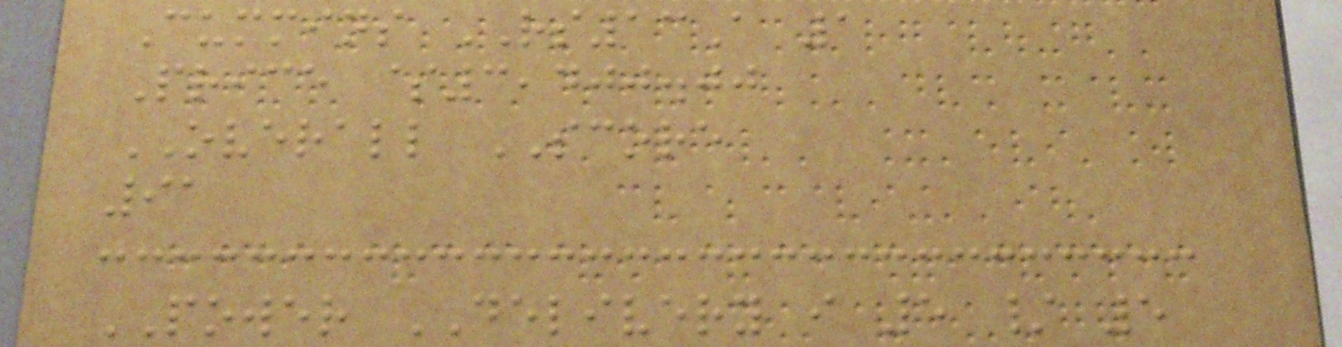Cummins RS13A 1
Price $3,400.00
OVERALL SCORE
91
POWER DELIVERY i 5 / 5
